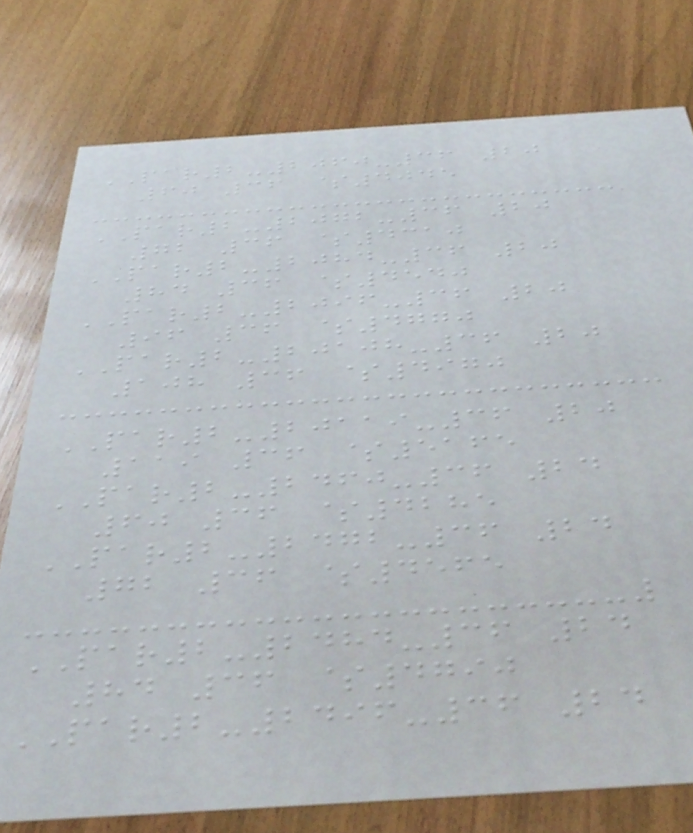PAR2-2060-36 20
60 36 $4045
PAR2-2072-36 20
72 36 $4310
PAR2-2084-36 20
84 36 $4540
PAR2-2096-36 20
96 36 $4770
PAR2-20108-36 20
108 36 $4970
PAR2-20119-36 20
119 36 $5165
PAR2-2460-36 24
60 36 $4285
PAR2-2472-36 24
72 36 $4565
PAR2-2484-36 24
84 36 $4790
PAR2-2496-36 24
